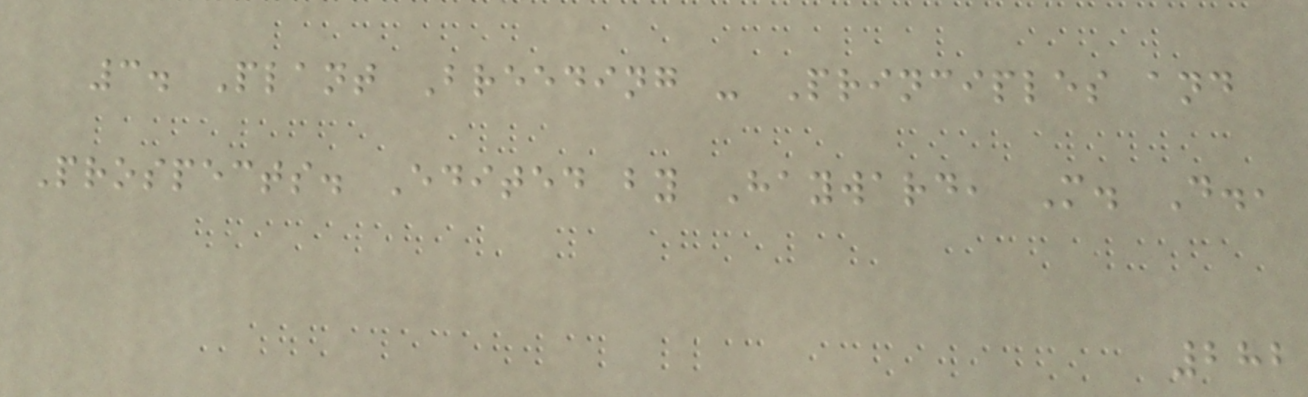3. Plant Breeding - Principles and
Prospects. Edited by Hayward, M. D.,
282
